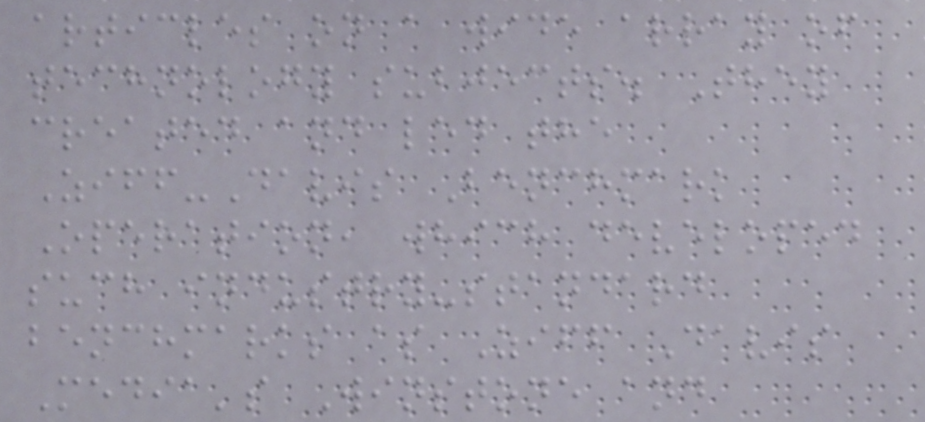articles on a wide array of
technology subjects. They
created and led the
Ziff-Davis Benchmark
Operation, which developed
such industry-standard
benchmarks as Ziff Davis
Media's Winstone and
